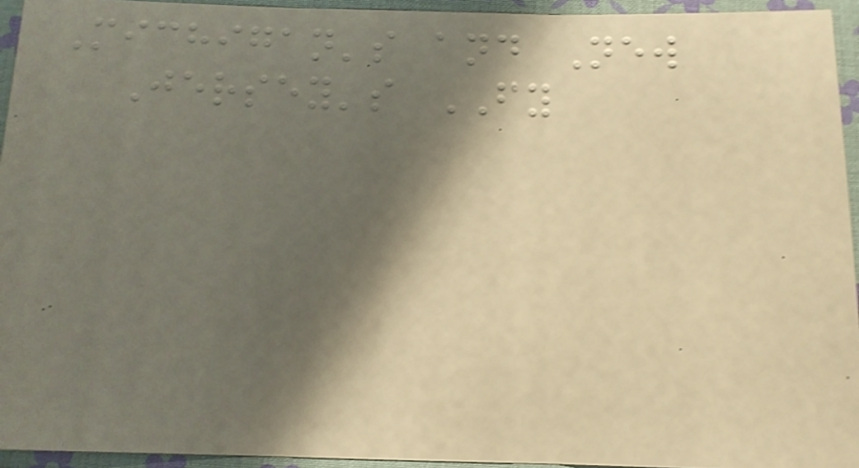Michigan's and New
Jersey's FY
